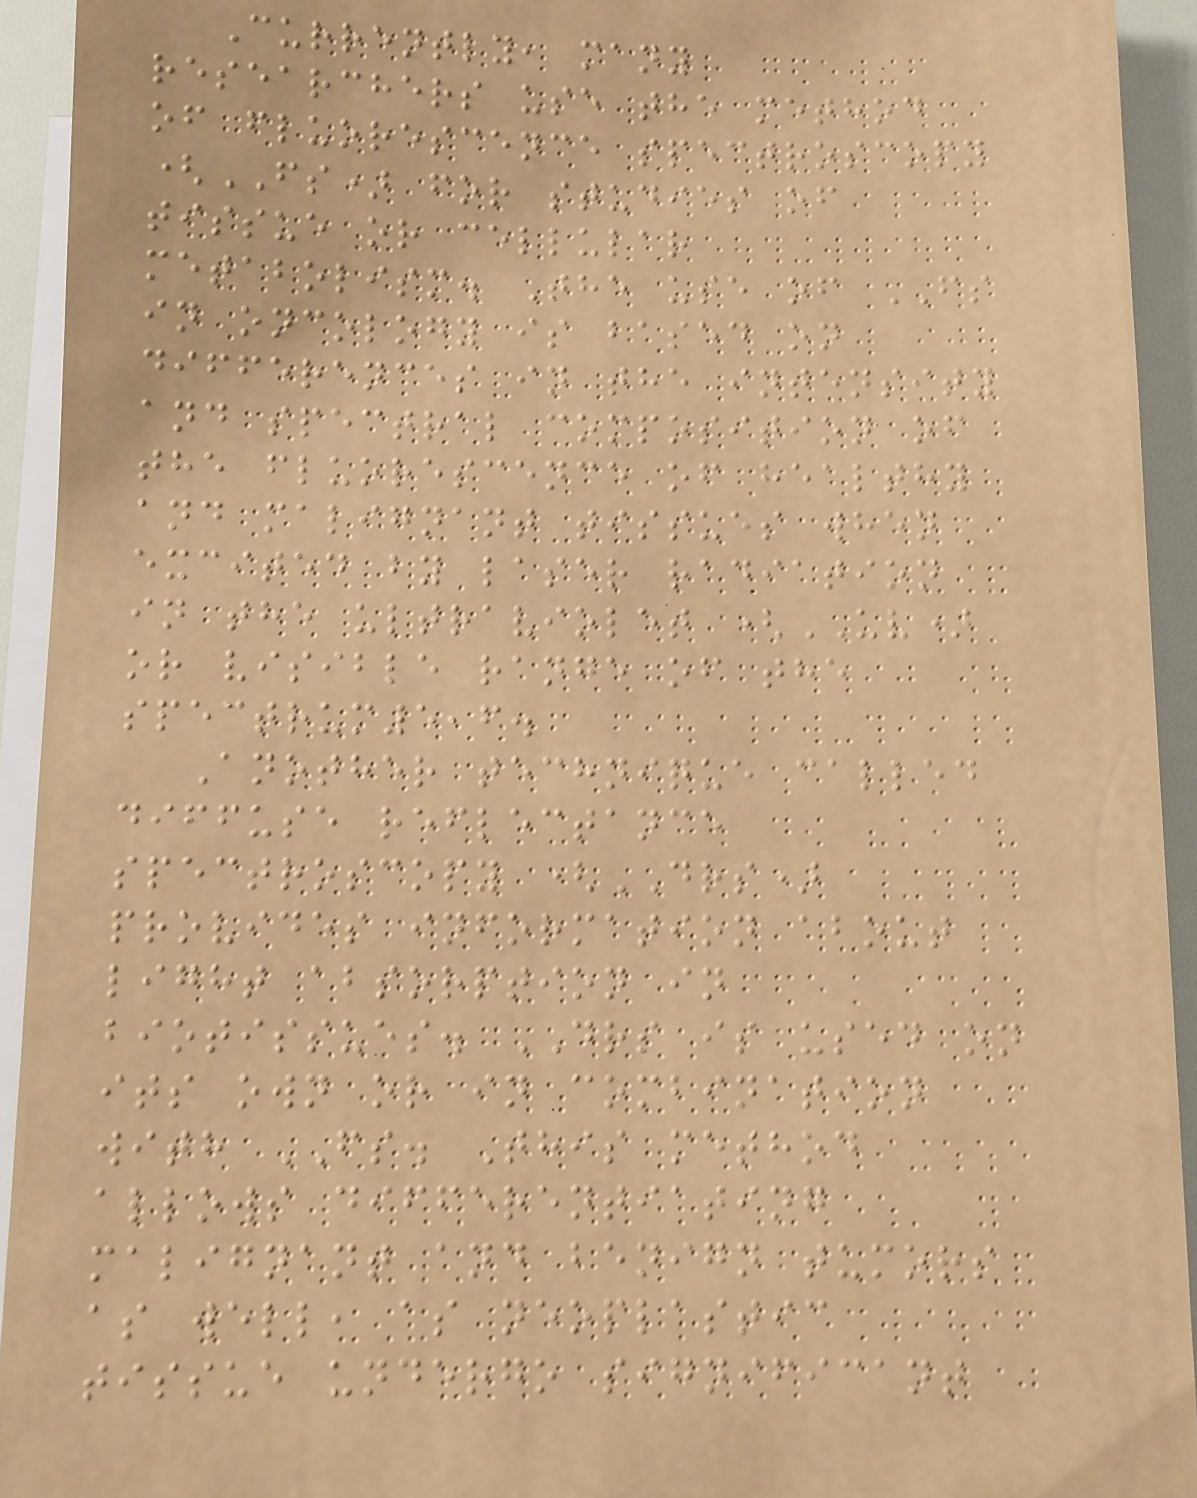Currently, many
researchers use the method
of fluorescence spectroscopy
(FS) for studies of
tissue or cellular
metabolism. The use of FS
in oncology is based on
differences in the intensity
and spectral composition of
the fluorescence of healthy
and malignant tissues when
excited by laser radiation
in the ultraviolet (UV)
or visible range of the
spectrum5,6.
Another technique called
diffuse reflectance
spectroscopy (DRS)
provides information about
light absorption in
biotissues. DRS is used on
its own or in combination
with FS. This method
allows differentiating
malignant and benign tumors
as well, as neoplastic
tissue undergo significant
